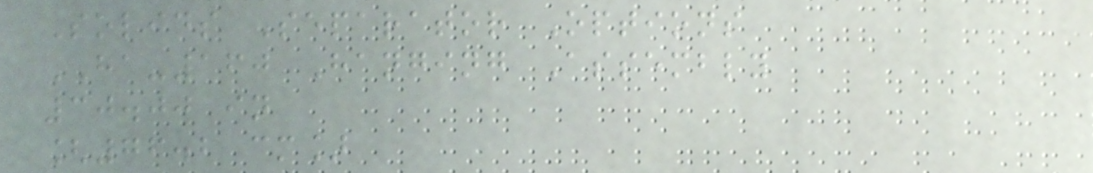Solids Separator Options
HA-160 Hanging Assembly
30.00 in
[76.2 cm]
